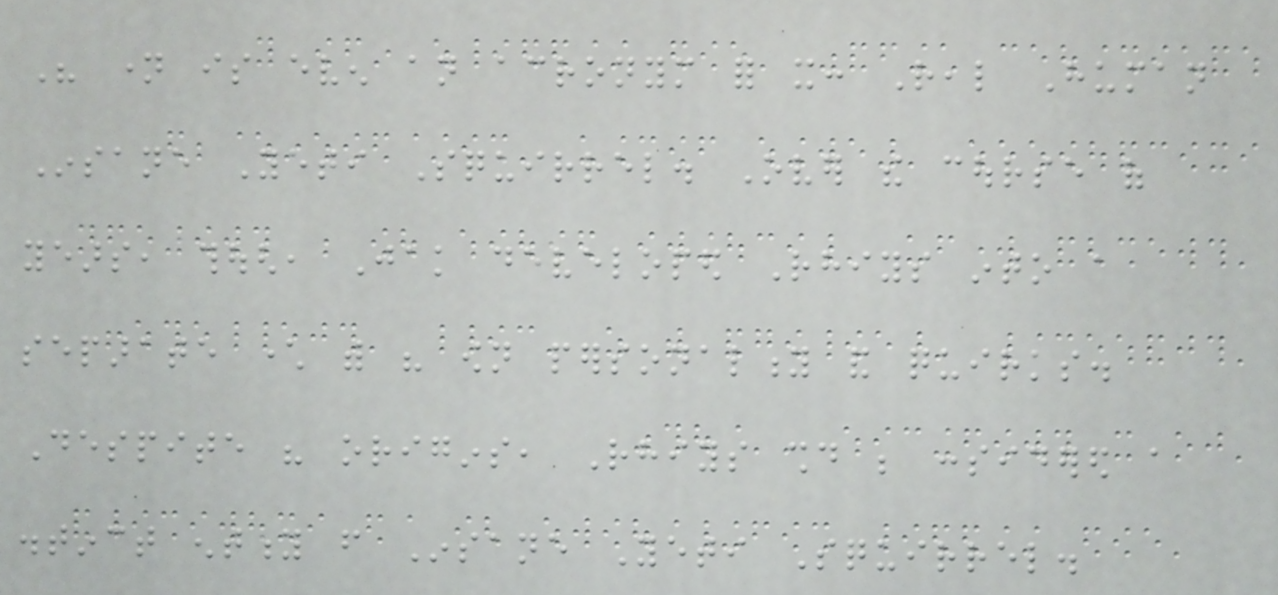His name is even an acronym for it: Real Human
Insane Yeti Squirrel. Over the course of
years, though, Jak developed Rhiys into a
separate character with his own personality and quirks.
Despite his origins, Rhiys should be considered a
distinct entity from Insane Yeti Squirrel.
